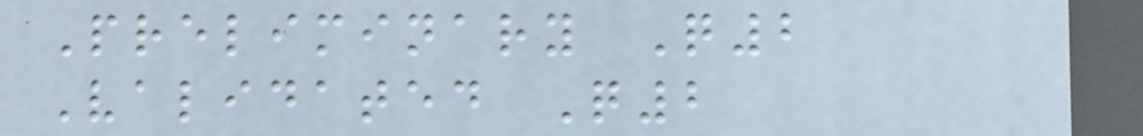Preliminary Q2
Validated Q2
